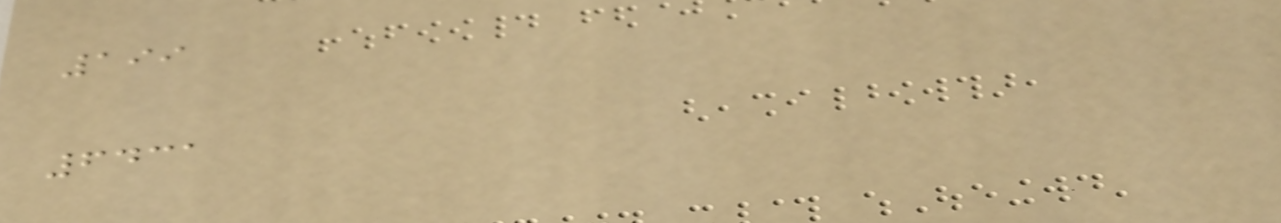199
6431
